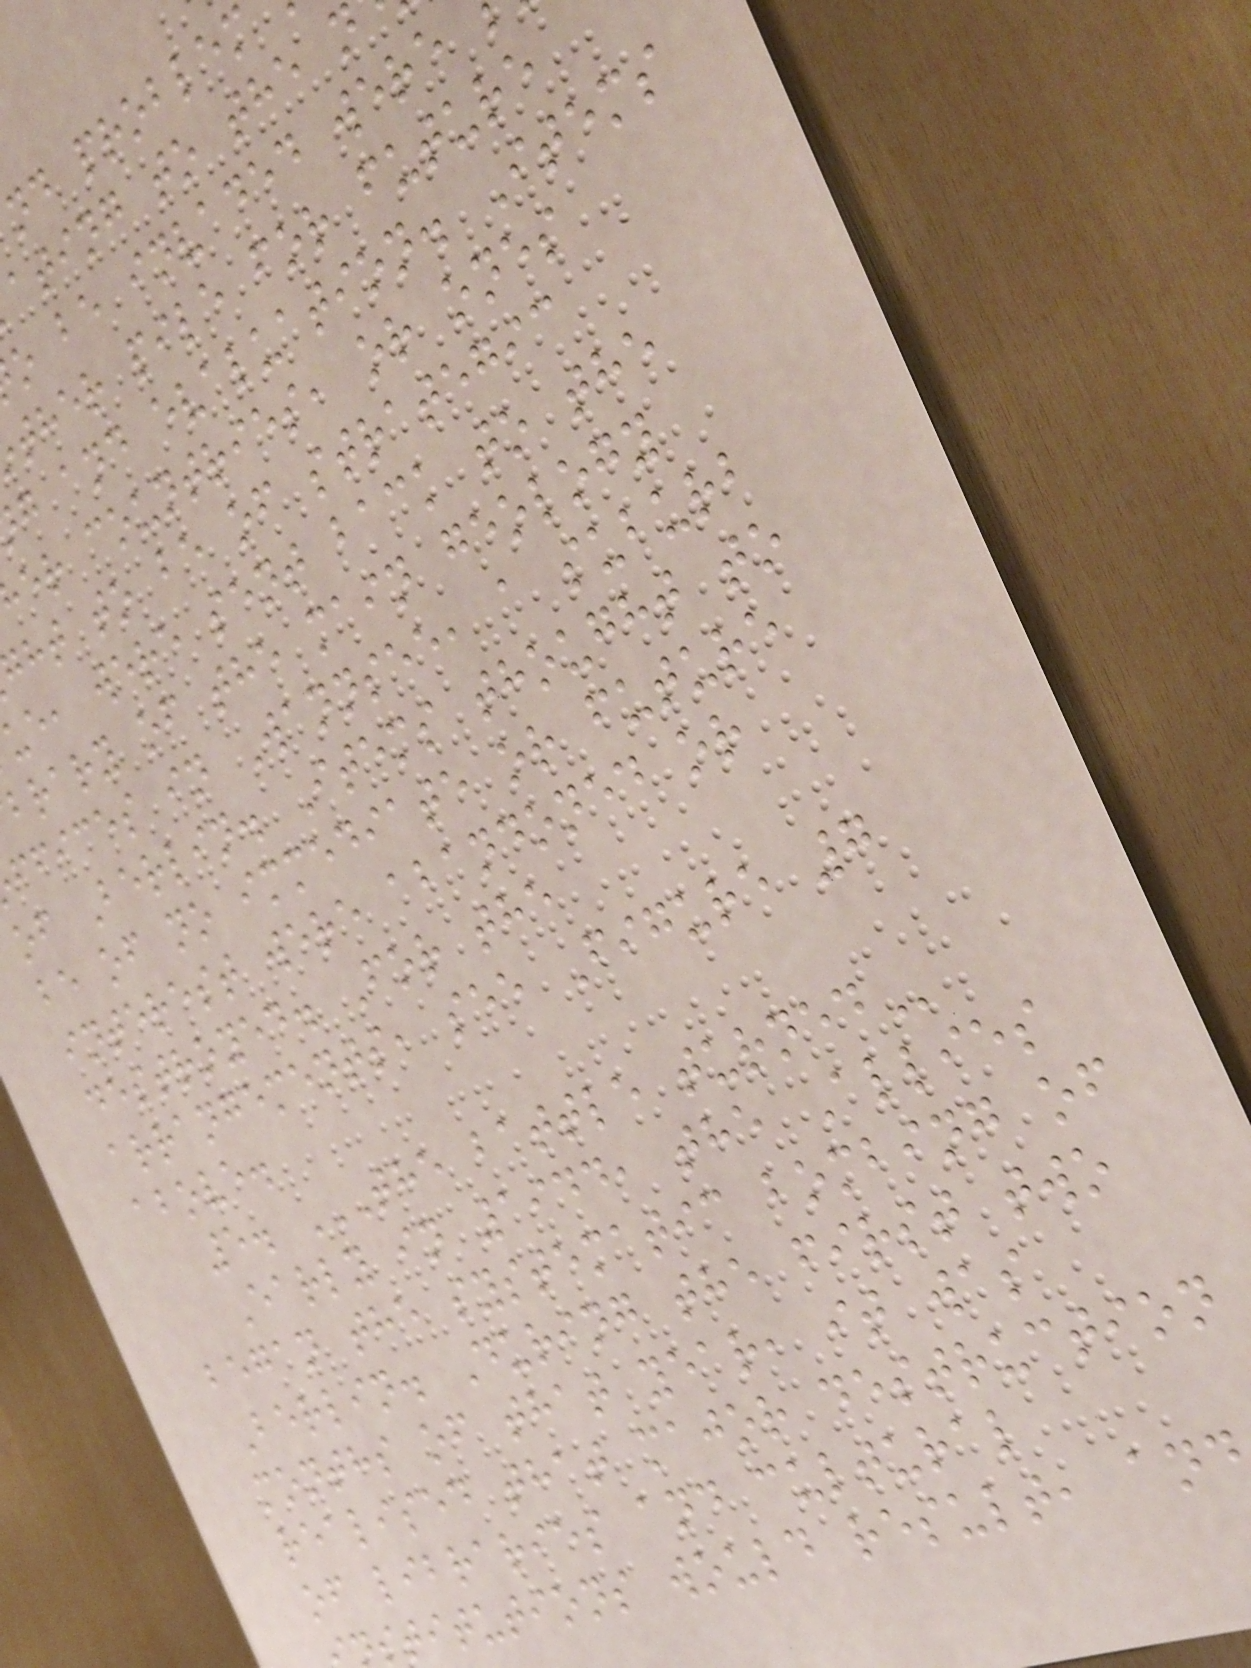nd problem
ating to the n
o be invaded were
ther pile for future
g and evaluation. Items
er countries, or ones
ht to be of strategic
ue, were sent back to the
brary of the main geology
ffices in Wannsee, a suburb
of Berlin. Items thought to
be of no immediate or future
interest were abandoned or
destroyed. For the
arrangements, see Figure 7
above.
5. THE BATTLE TURNED
Early in 1944, the Allies
began the systematic bombing of
Berlin. During the first two
months of that year, it was
realised that major destruction
of libraries and cultural
stitutions would result, and
